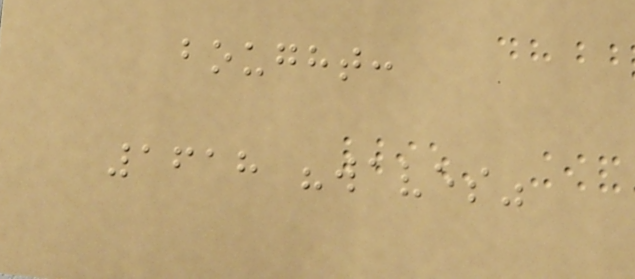bought:
1618 "waves"
